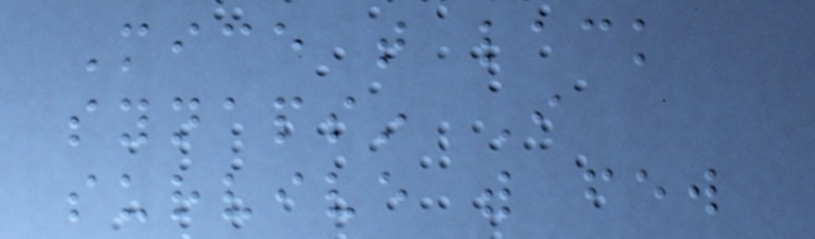Mice that lack
synapsin I
survive with few
